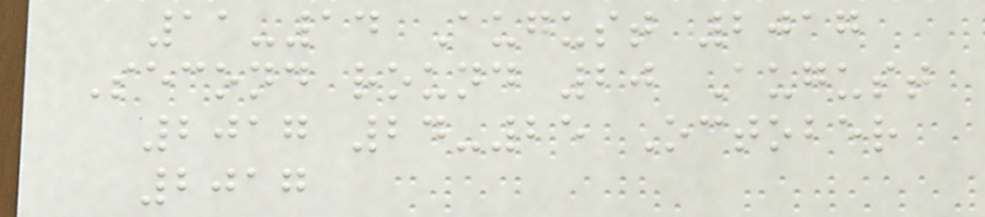11-14 August 2017
Second round 20 August
2017 24-25 October
2017
